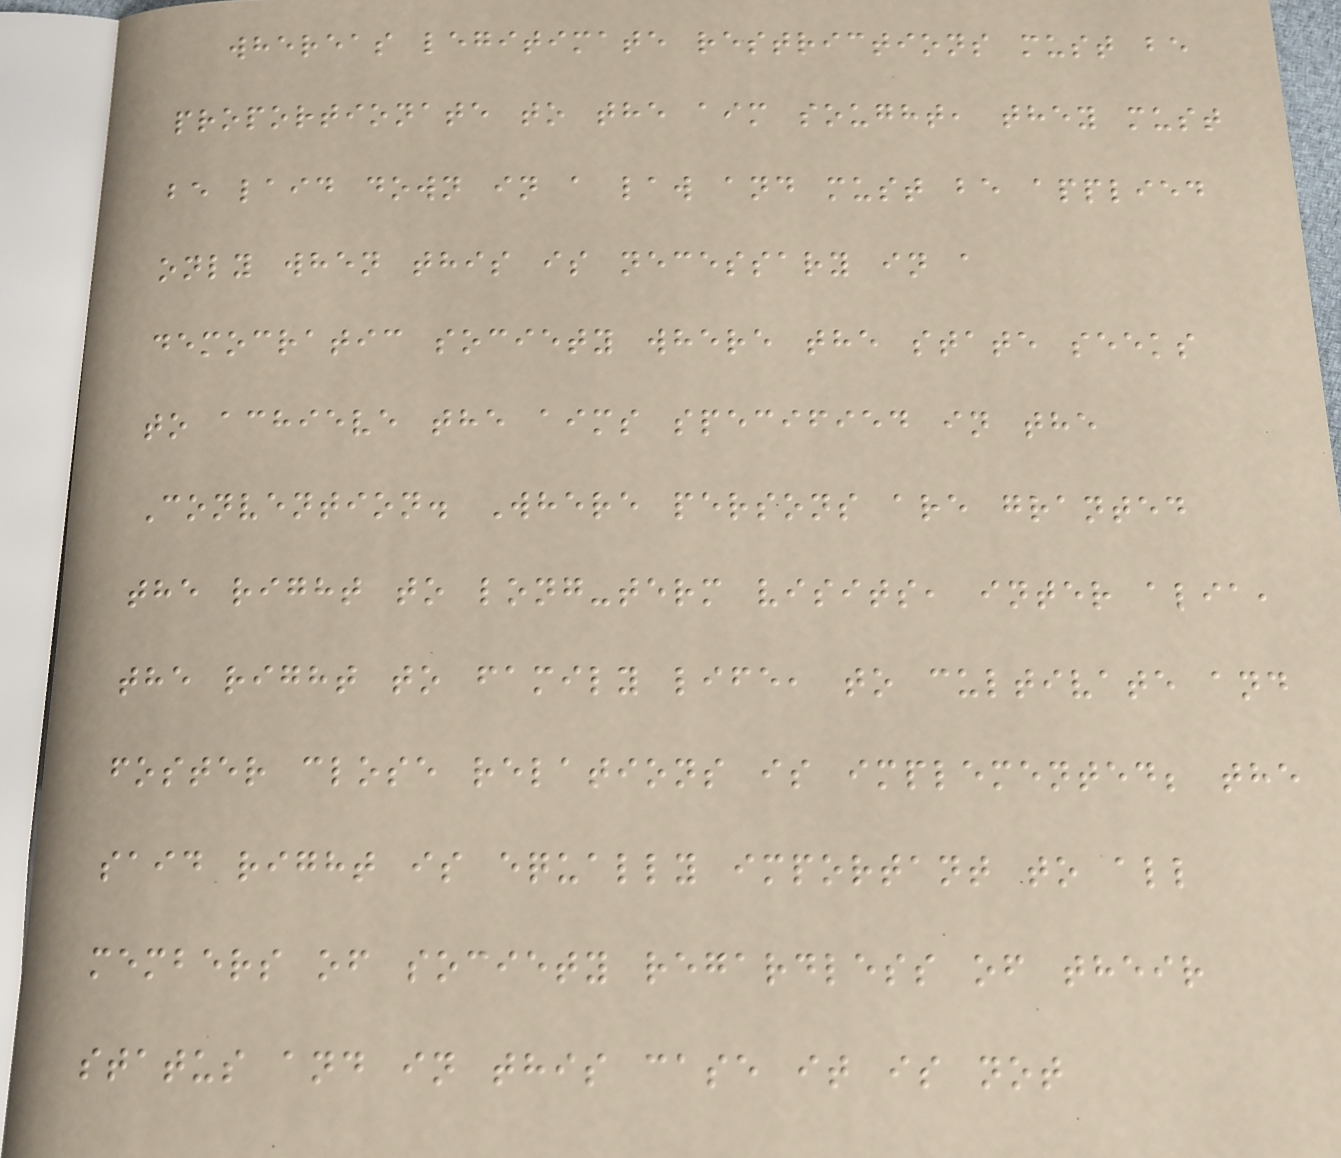whereas legitimate restrictions must be
proportionate to the aim sought, they must
be laid down in a law and must be applied
only when this is necessary in a
democratic society where the state seeks
to achieve the aims specified in the
Convention. Where persons are granted
the right to long-term visits, inter alia,
the right to family life, to cultivate and
foster close relations is implemented; the
said right is equally important to all
members of society regardless of their
status and in this case it is not
